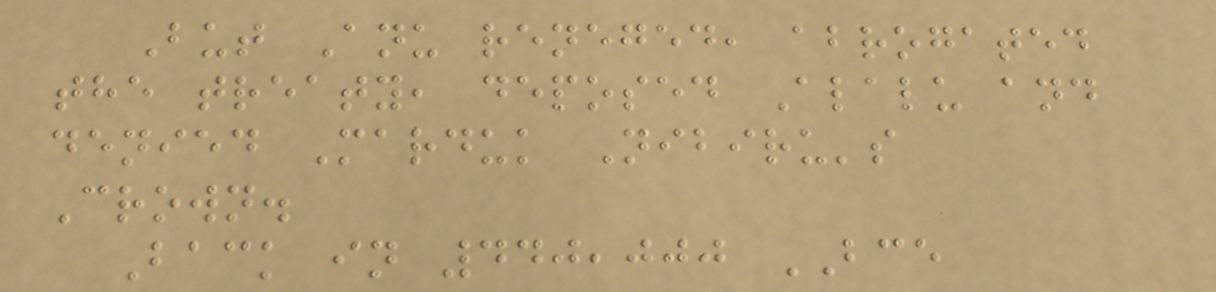But Anu reneged, abrogated
the treaty, deposed Alalu and
denied Marduk Nibiru's
Crown.
Back in 440,000 BCE
